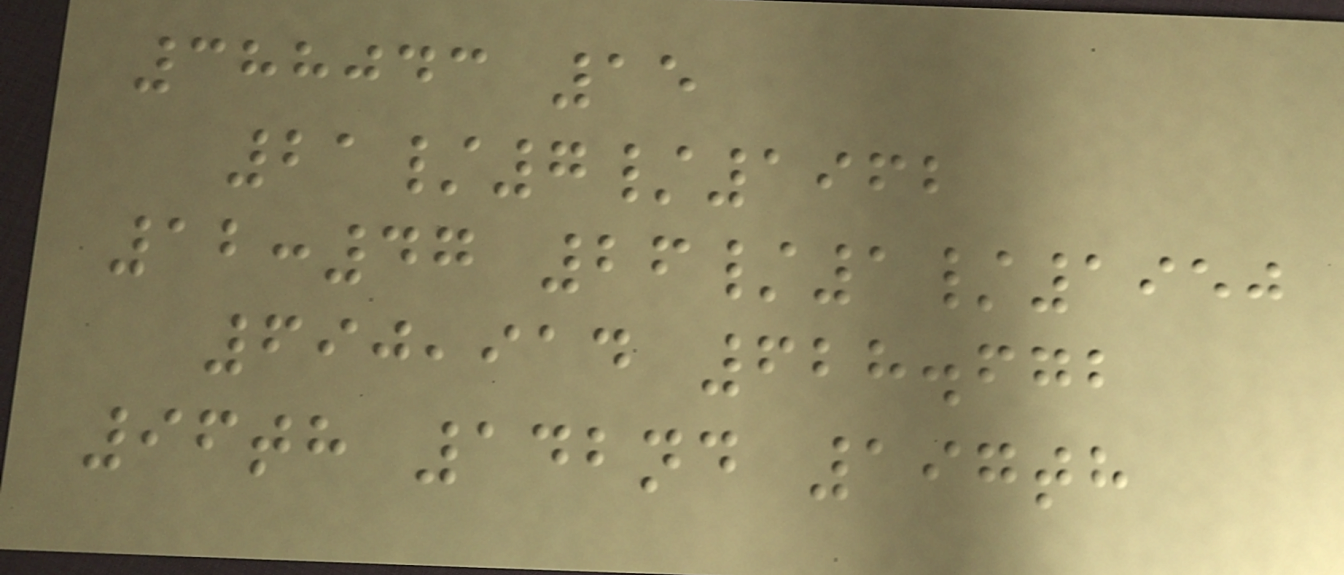388043 15
21/7/1962
12:47 26/1/1950
690,914 628.672
96th 142nd 197th
